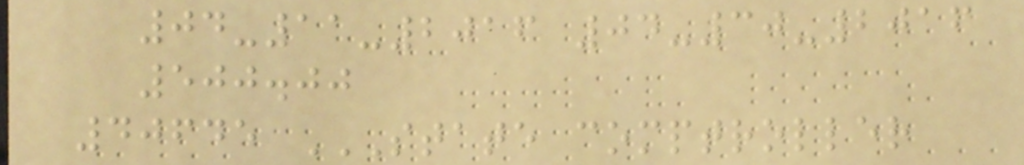04-11-2016 04-30-2016
500.00
40645 STATE COMPTROLLER
